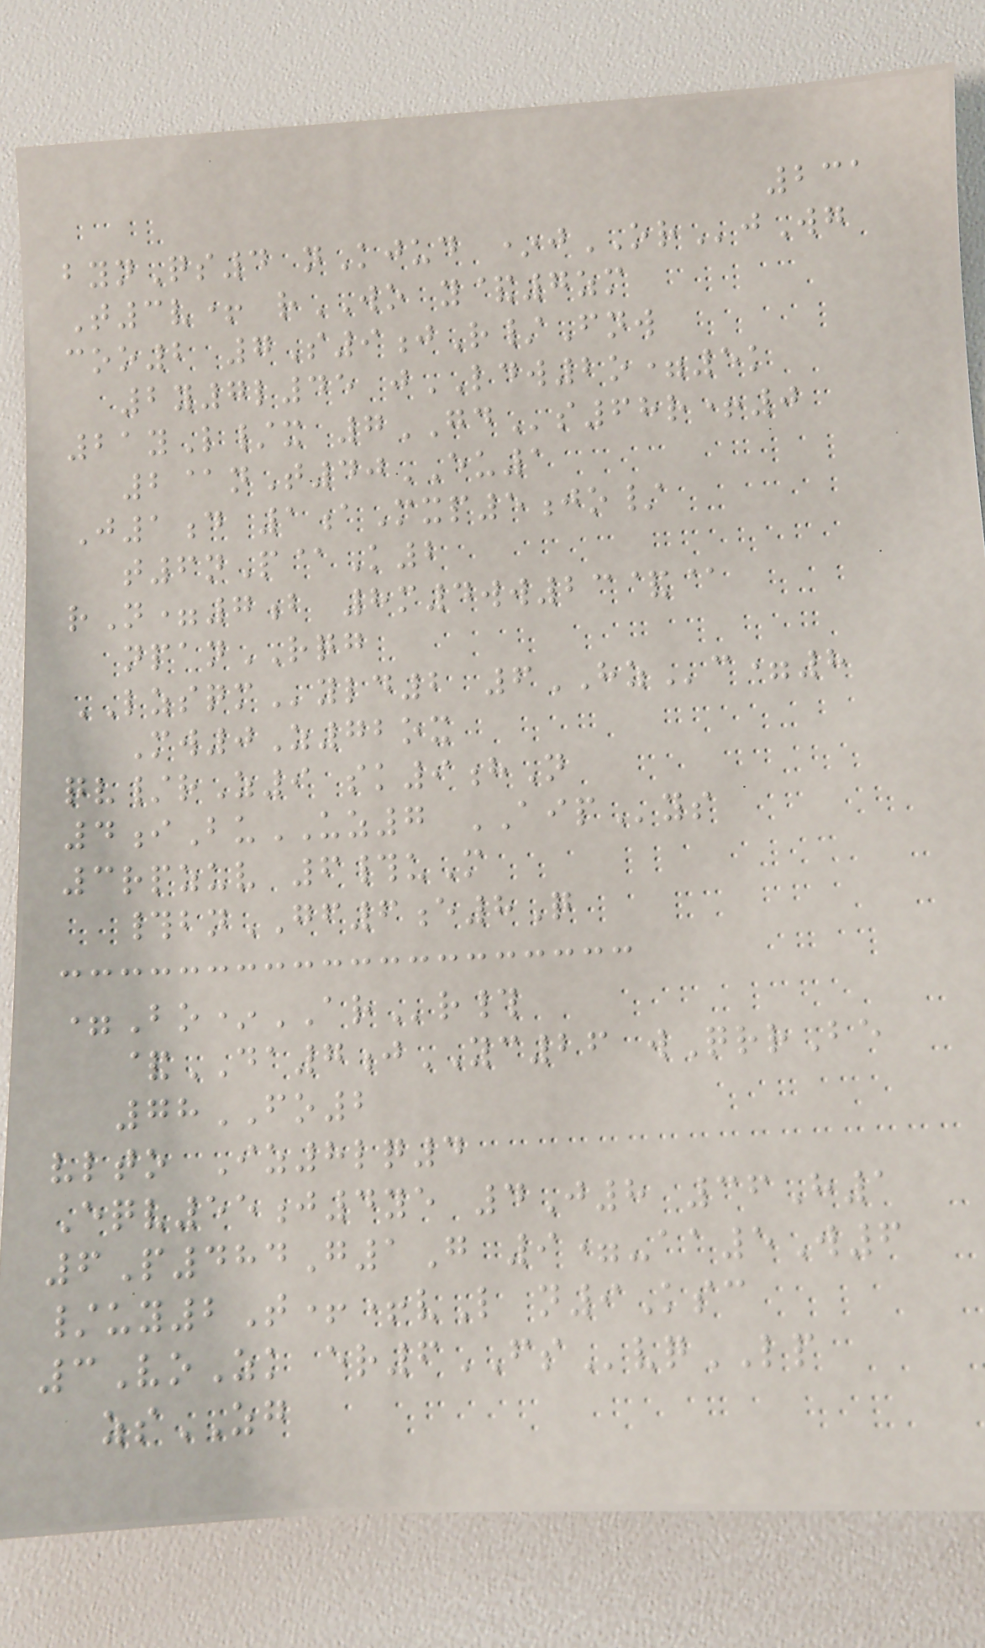231
bynQs4 nKjud *jORjWg
T3v+ rWO y&7zm
coo2 7S9jR/Fnw
2y7l45 jLDW2o=5k
21yL/x 7GDs68r+0
2@nT40EU1
J1d 1aMxp5jo/
t6nP@K2
rN=7b 8m4ww23&@
npanRQG
LZSQMyld2 6HZc=8
Mw0Z72ox
qv/rZ9 sk9hN
4iBuUZ7 AIPys
3rpzuv 6#uM
#bnGF6e8Q
=Bo*ARr#
&DA7jYC26 wQrrBe
78FO2
vlto Iz8lq4
Eqv55j4ye 4J8 36H1
6P484G1G 9=-aa5W6
/uy2T++vL n9Ksc
3VoZk er6FSvqLP
zsZG
